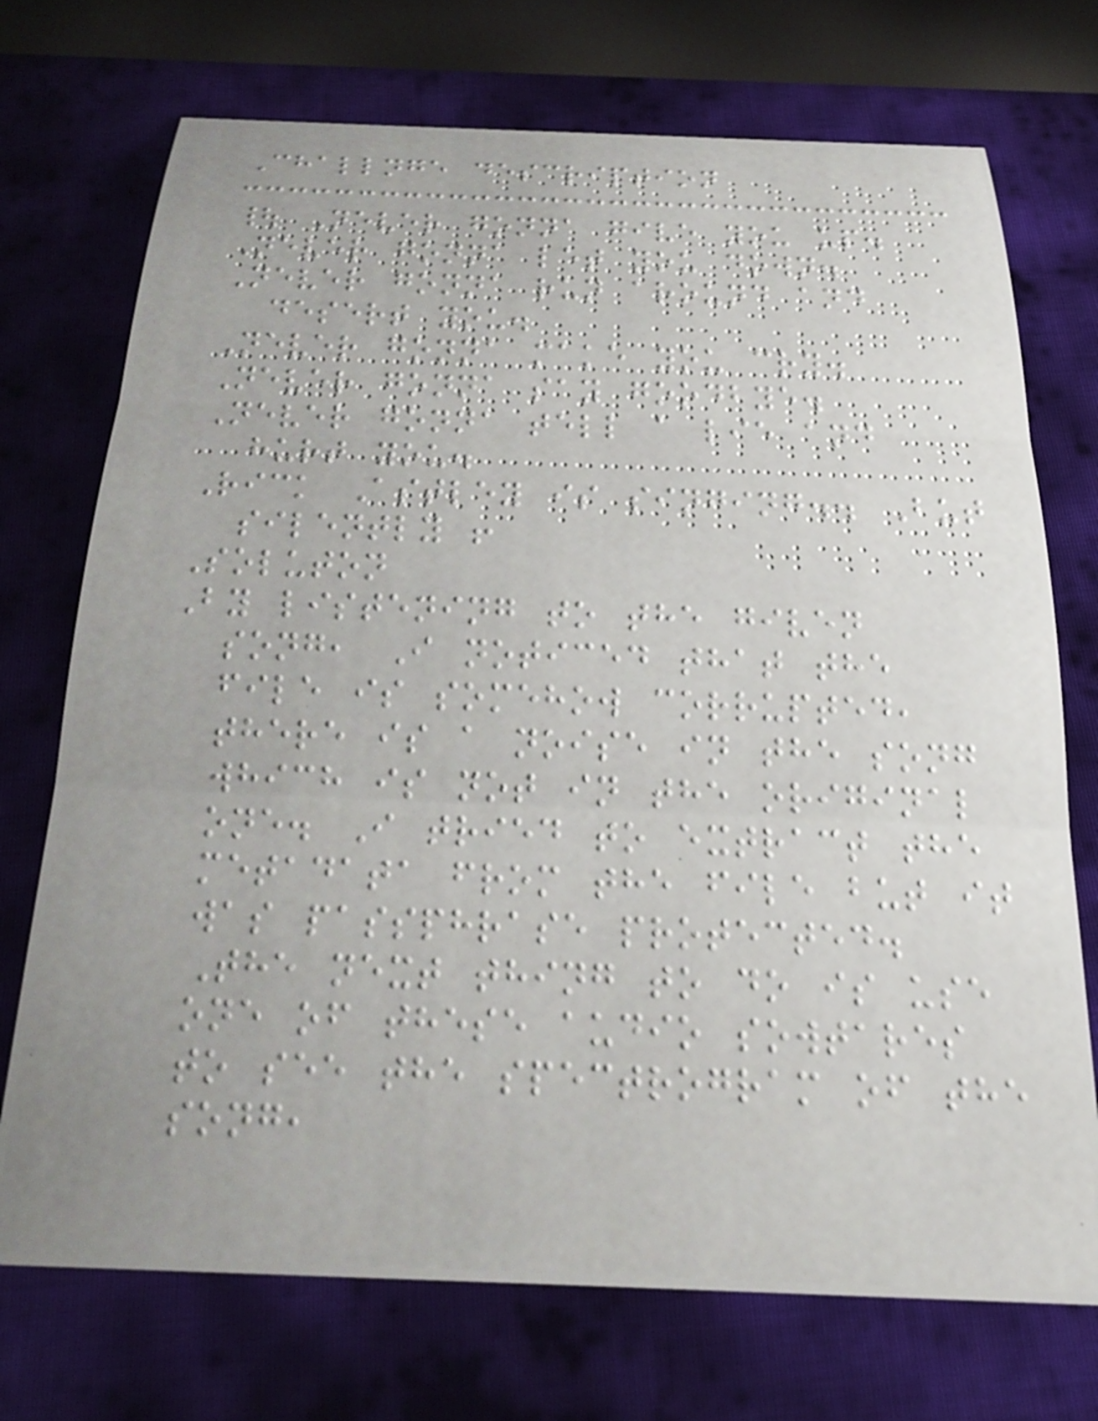Challnge description
| Never gonna give you up.
Never gonna let you down.
Never gonna run around and
desert you.
Never gonna make you cry.
Never gonna say goodbye.
Never gonna tell a lie and
hurt you.
Rick Astley is singing.. But
silently !
Soluton
By listening to the given
song, I noticed that the
file is somehow corrupted,
there is a noise in the song
which is not in the original
one. I tried to extract the
metadata from the file but it
was passphrase protected.
The next thing to do is use
one of these audio sowtares
to see the spectrogram of the
song,
